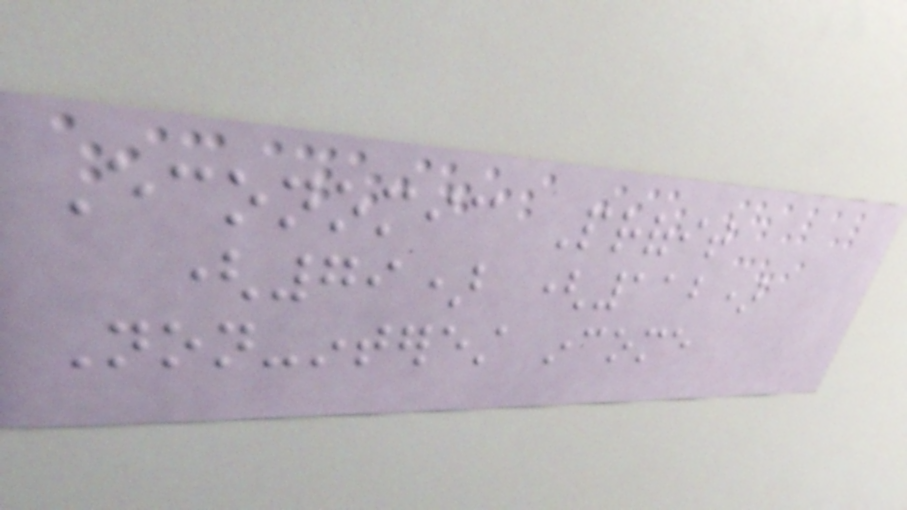Economic Profit
(79) (112)
Non-interest income
